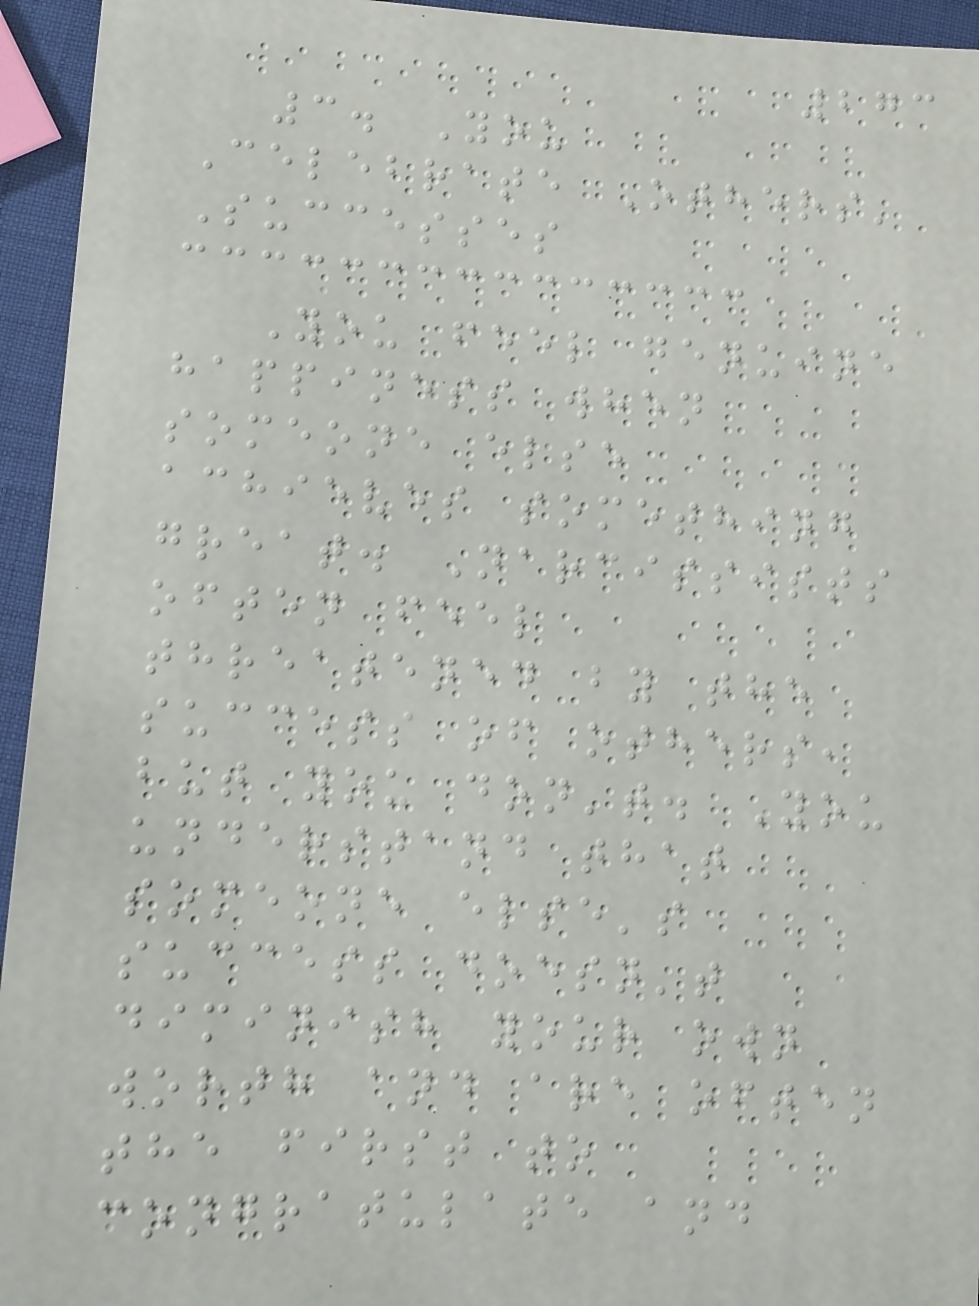273
3. You
Celebrate Others'
Successes
You feel genuine
happiness when
someone else
achieves something
great. Narcissists
often feel
threatened by the
success of others,
but you don't. You
understand that
someone else's
success doesn't
diminish your own
worth and are often
the first to
congratulate and
